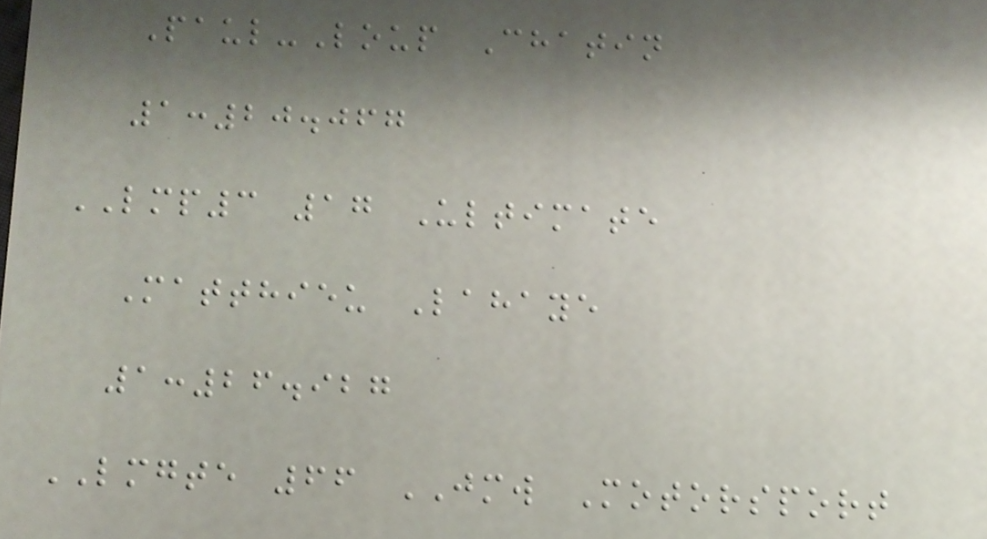Paul-Loup Chatin
1:20.067
LMP3 17 Ultimate
Matthieu Lahaye
1:26.927
LMGTE 66 JMW Motorsport
